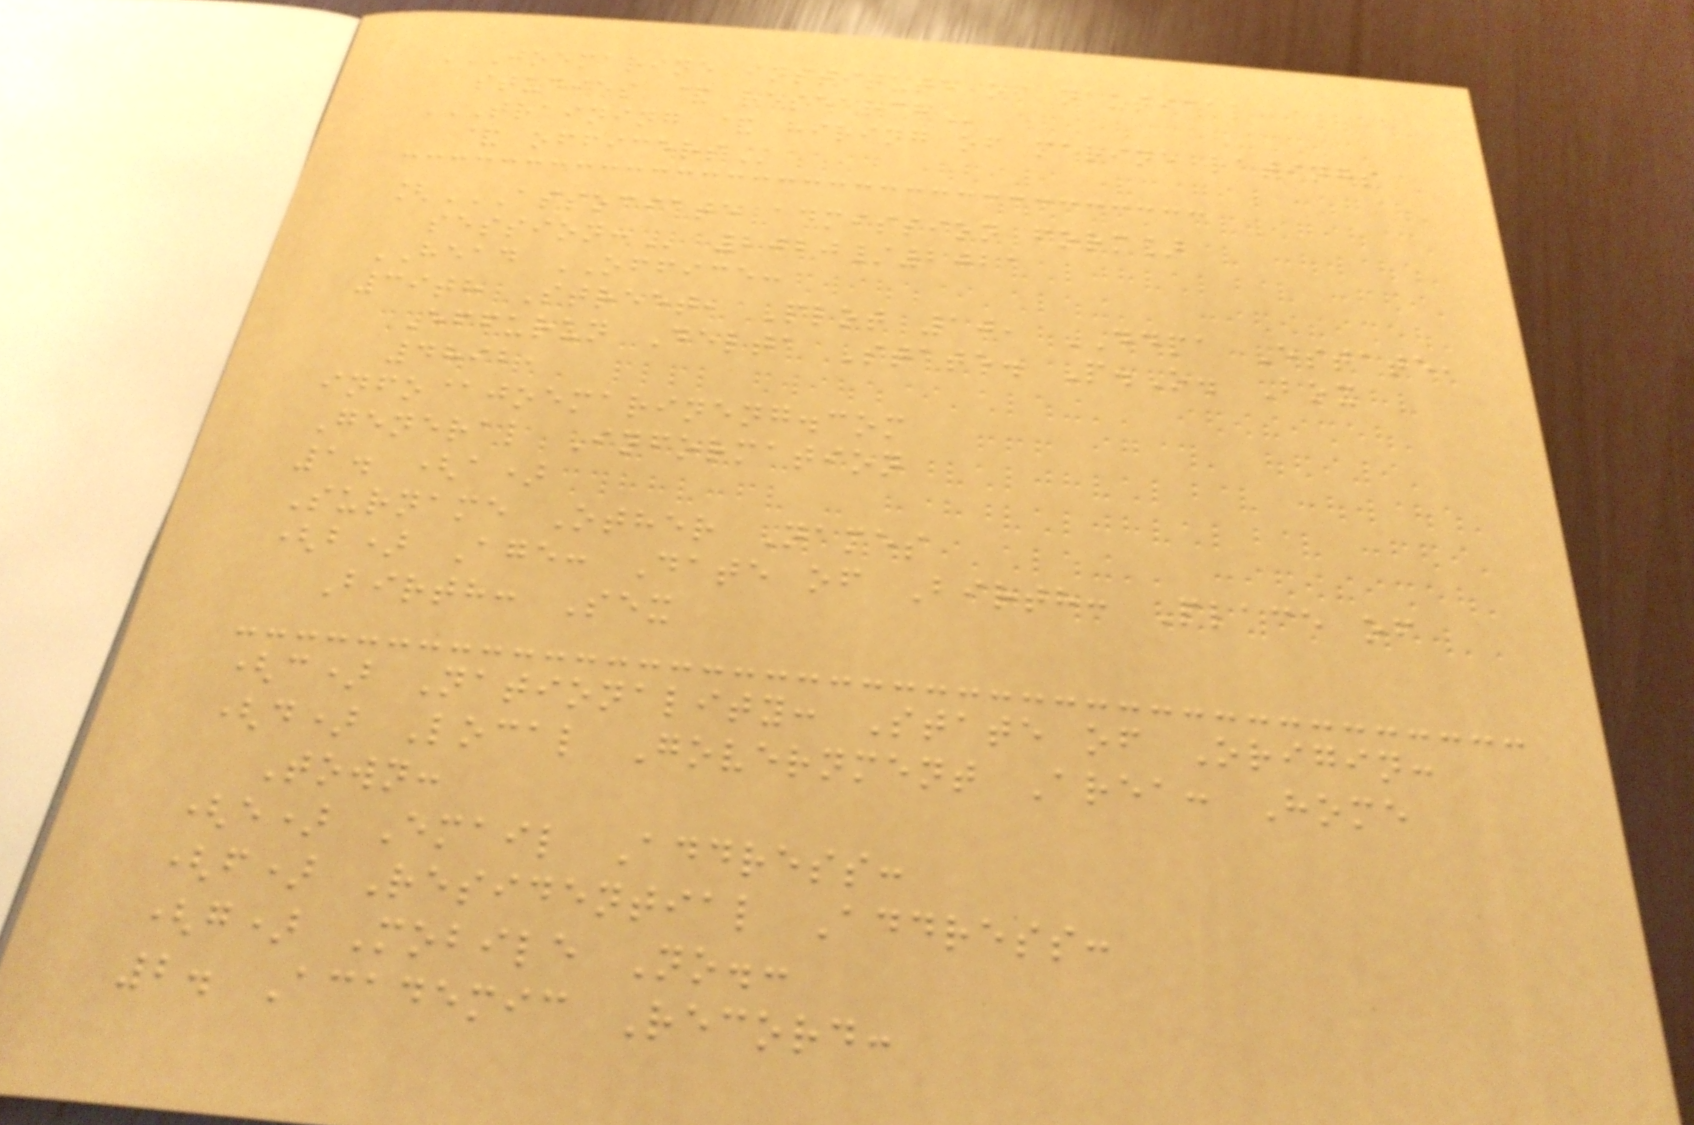JOEMARINE INSTITUTE OF NAUTICAL
STUDIES & RESEARCH
TRAINING & HIRING OF MARINE RATINGS
& OFFICERS
[ASSOCIATE ADMISSION FORM]
SESSION: 2020/2021
HEAD OFFICE:
39th Street, Plot 10, DDPA Estate,
Effurun Delta State. P.O. Box
4892,
info@joemarineng.com
General Information
1. (a)
Surname Other Names
(b) Age: Date of Birth: Place of
Birth: Sex
(c) Nationality: State of Origin:
(d) Local Government Area: Home
Town:
(e) Email Address:
(f) Residential Address:
(g) Mobile No.:
2. Academic Record:
